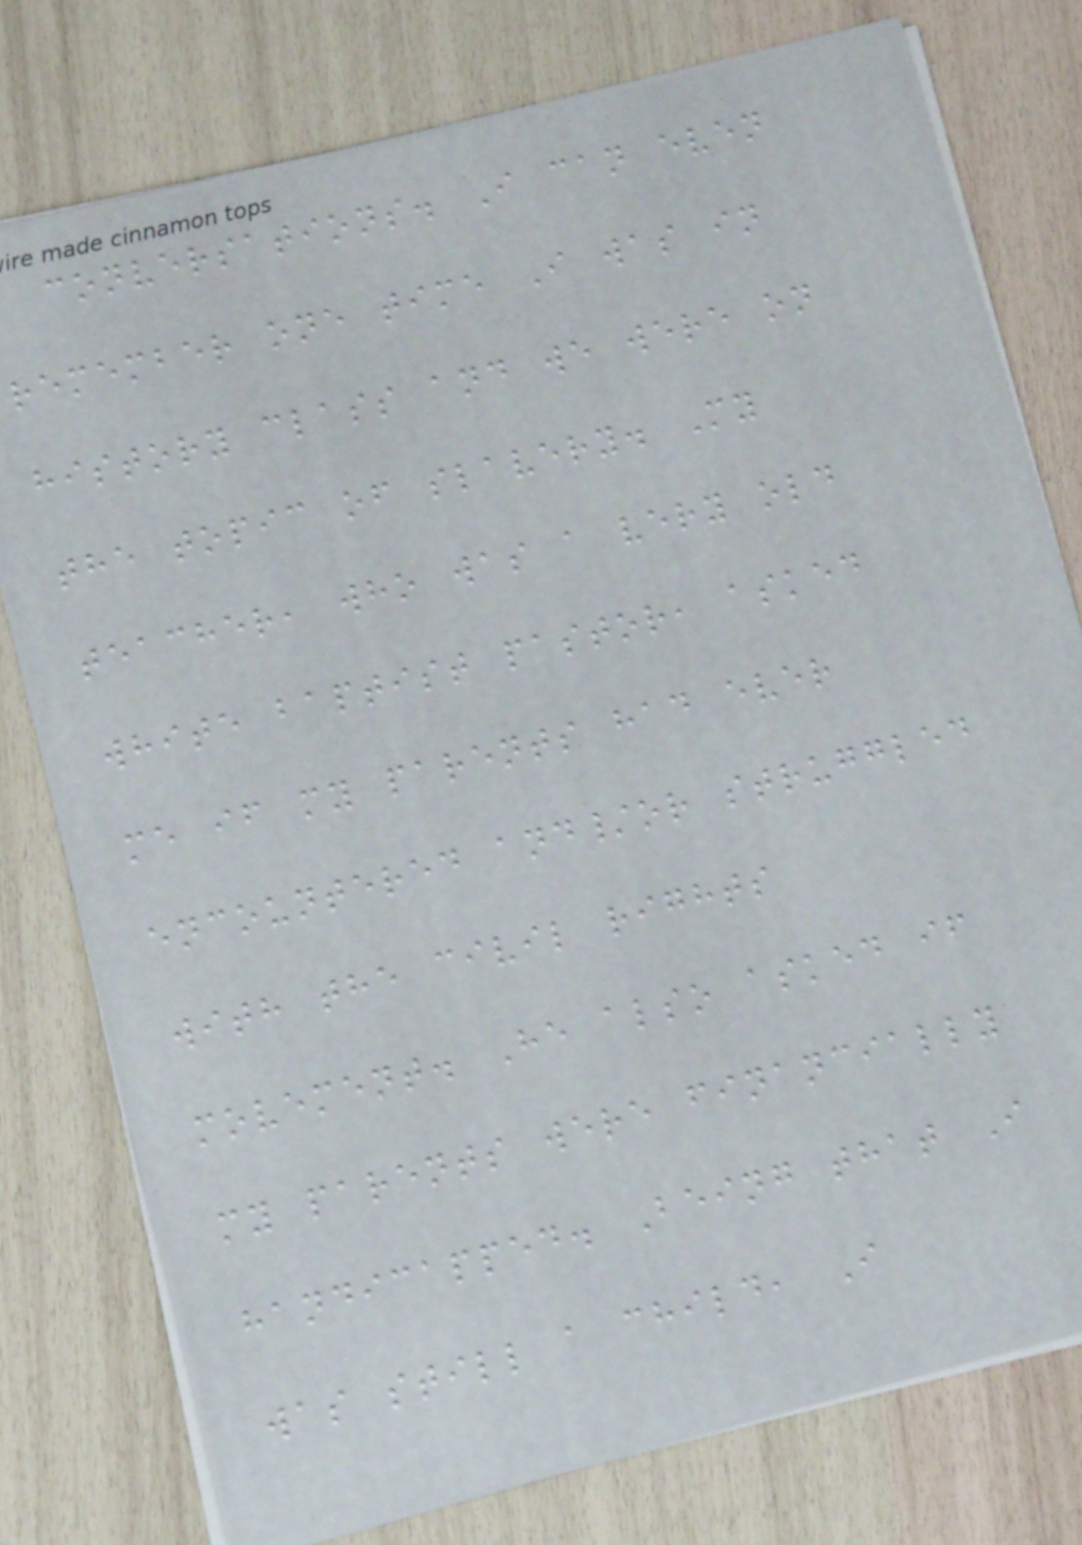conversations. I can even
remember one time I was in
history class and we were on
the topic of slavery. My
teacher, who was a very old
white baptist pastor, asked
me if my parents had ever
encountered and/or struggled
with the civil rights
movement. He also asked if
my parents were financially
handicapped. Being that I
was still a child, I
